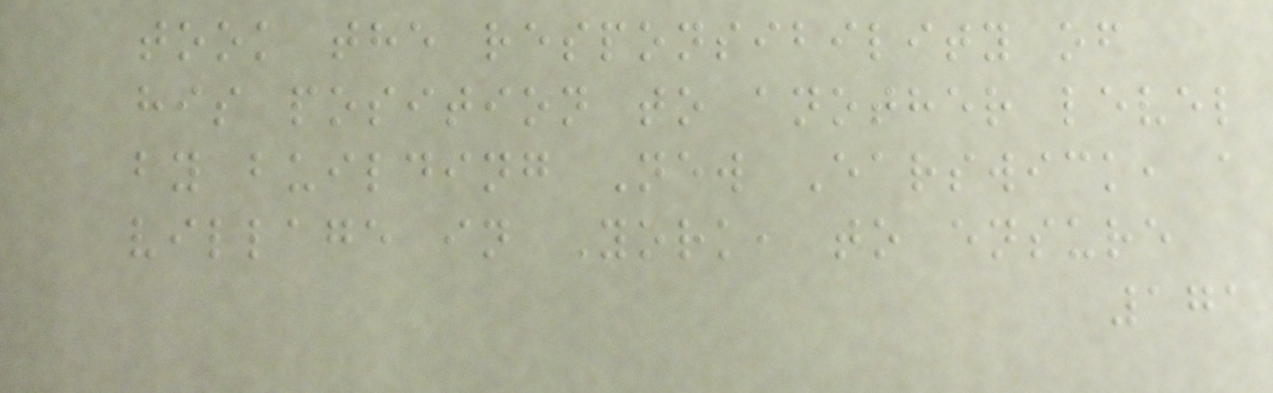took the responsibility of
his position to another level
by building New Earswick, a
village in York, to ensure
171
